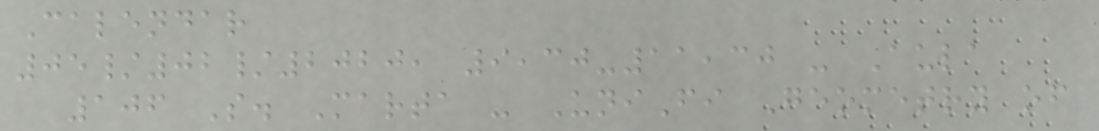Calendar
05/02/2020, 9,30-11,30 - Aula
106 S. Marta - UniFi Geometry of
